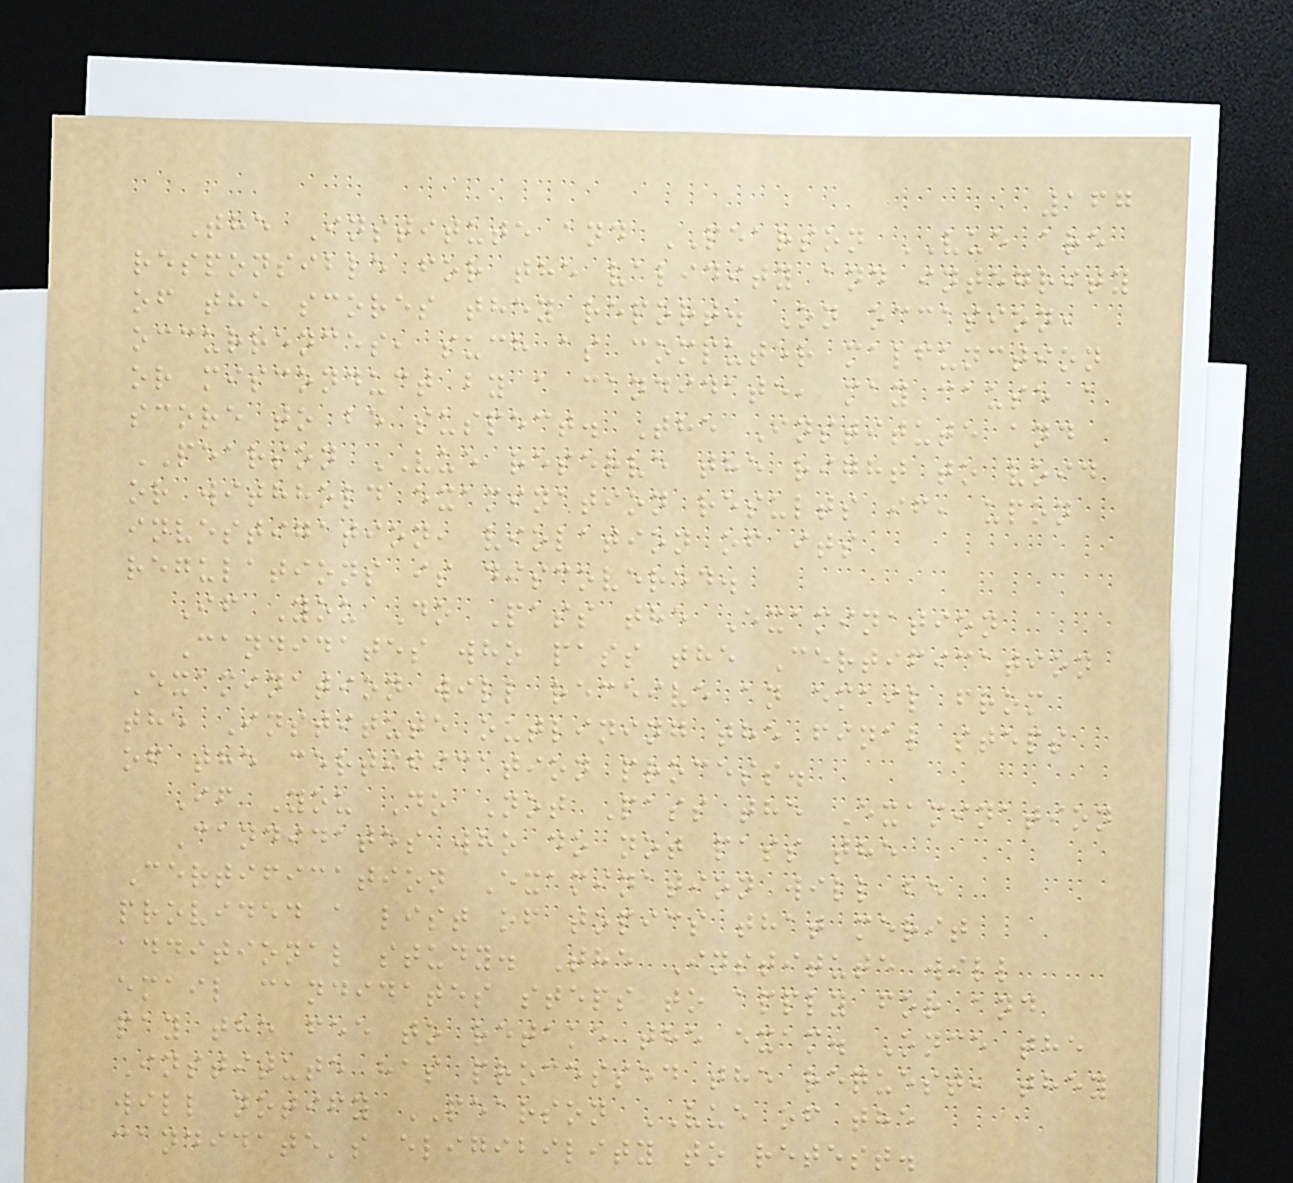167
The Institute and PEARSON VUE are
responsible for the validity and integrity
of the scores they report. On occasion,
occurrences, such as computer malfunction
or misconduct by a candidate, may cause a
score to be suspect. The Institute and
PEARSON VUE reserve the right to void
or withhold examination results if, upon
investigation, violation of its
regulations is discovered.
If You Do Pass the Examination
Candidates who pass the Certification
Examination will receive an email from
the Institute outlining the final steps
of the certification process.
If You Do Not Pass the Examination
Candidates who do not pass the
Certification Examination will be
provided a list of topics that merit
additional study. The Institute will
email candidates steps to apply for and
pay the fee to retake the exam. Once the
Institute has processed the request, they
will notify PEARSON VUE of the
candidate's eligibility to retest.
